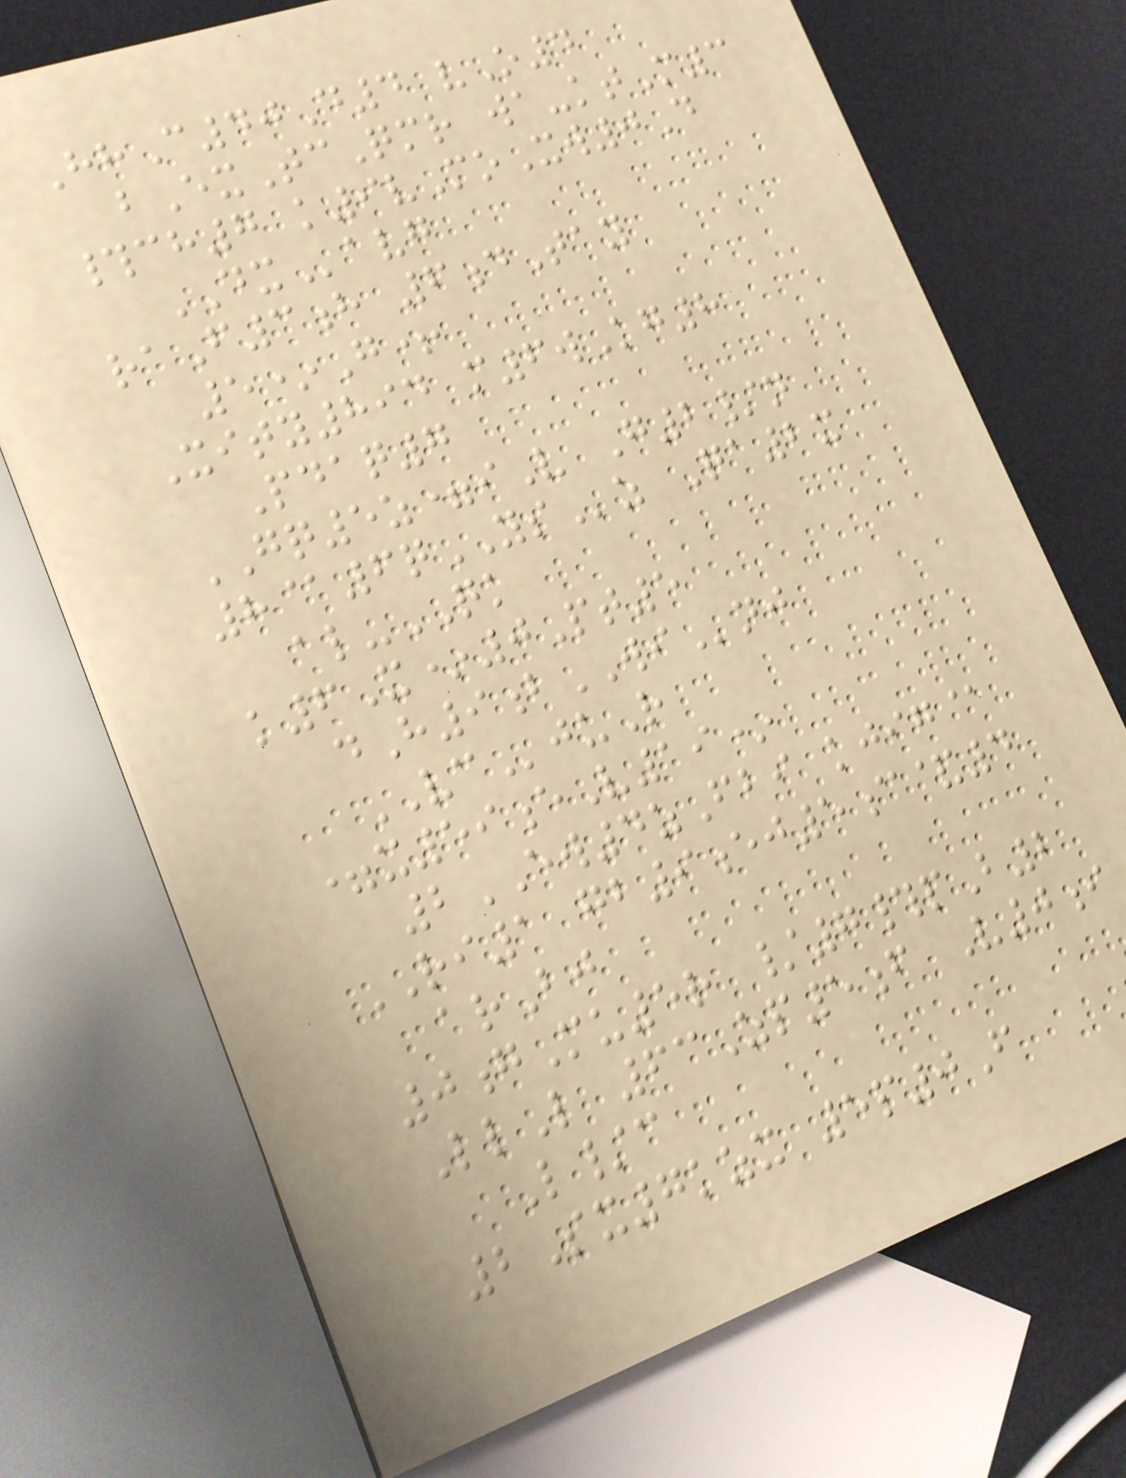HhC40D4 vO4
bExTcQmr wa-ktM3
#ch7 k9vMoXw0D
DXavg
raF3h 6dTay
5*G+
Xity894 m6wKg8
Pdaq7
GQ5z=iV G2/n
8@6qYSz Qa2x
al-QK
k6X*0Pt5
dH9bWInj
VCjuR
=x59eV19*
2EW4zFbi kjig@
RI1 gb9ej5c&4
arBj
0gMu5r /7#pB2
LlL 63Zp5f V0i
L/c
2Sx7kzx 5p0F
